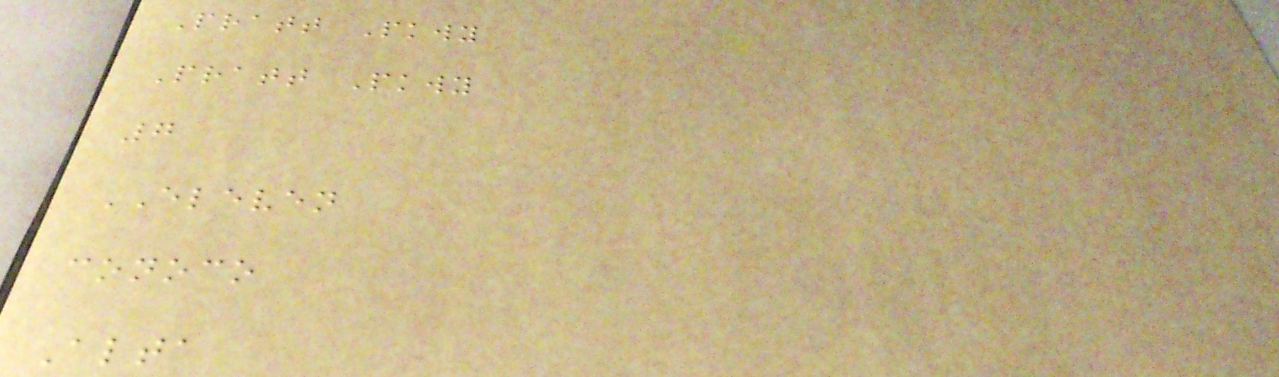Pratt Pkwy
Pratt Pkwy
7
ELEVEN
conoco
Alta
